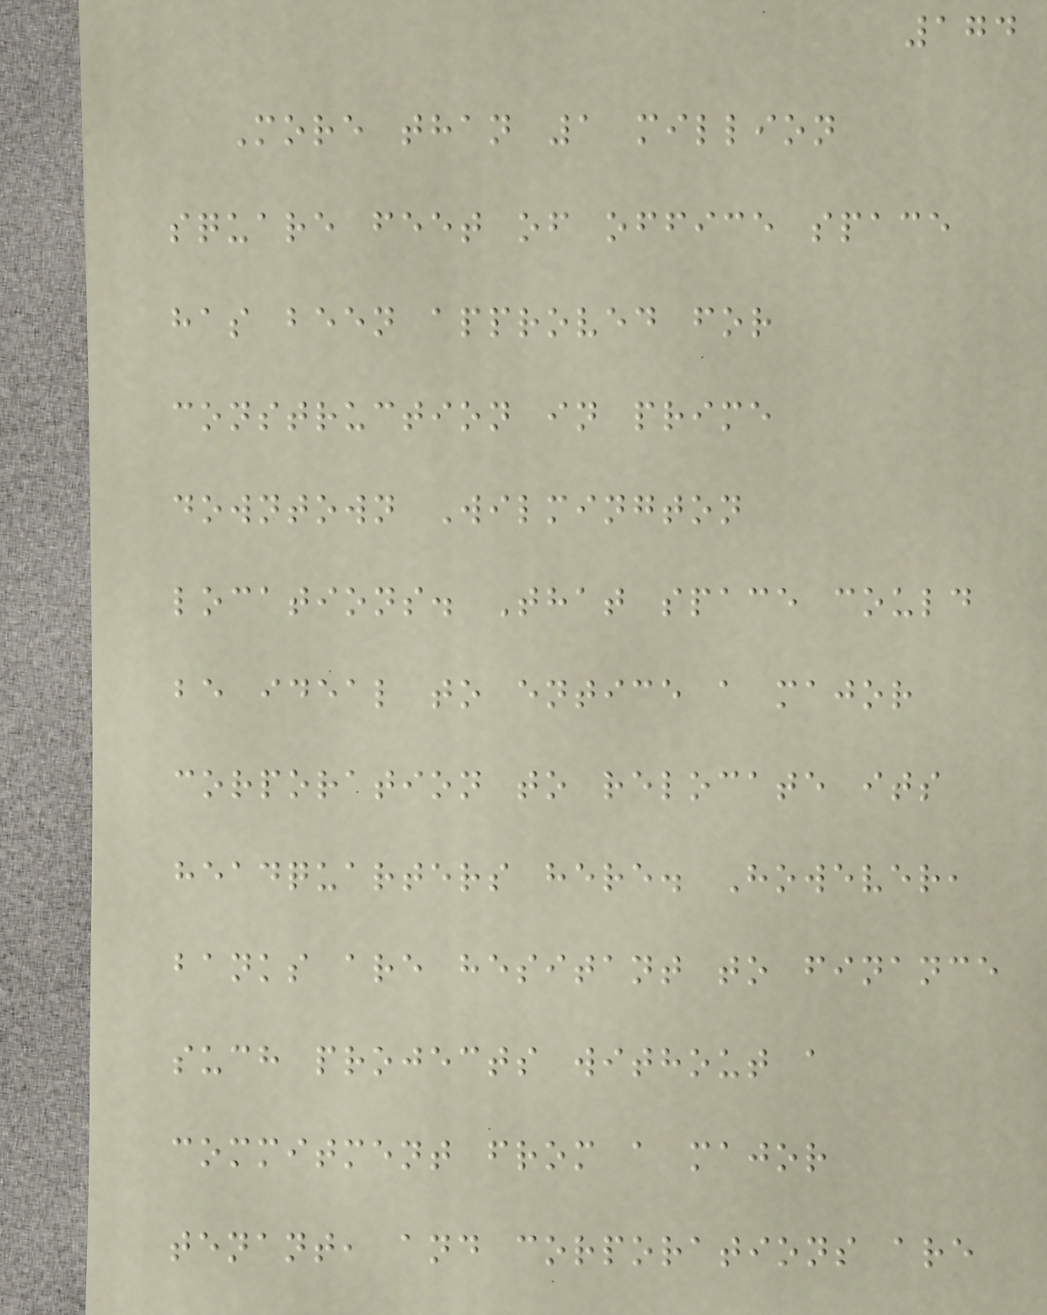174
More than 1 million
square feet of office space
has been approved for
construction in prime
downtown Wilmington
locations. That space could
be ideal to entice a major
corporation to relocate its
headquarters here. However,
banks are hesitant to finance
such projects without a
commitment from a major
tenant, and corporations are
